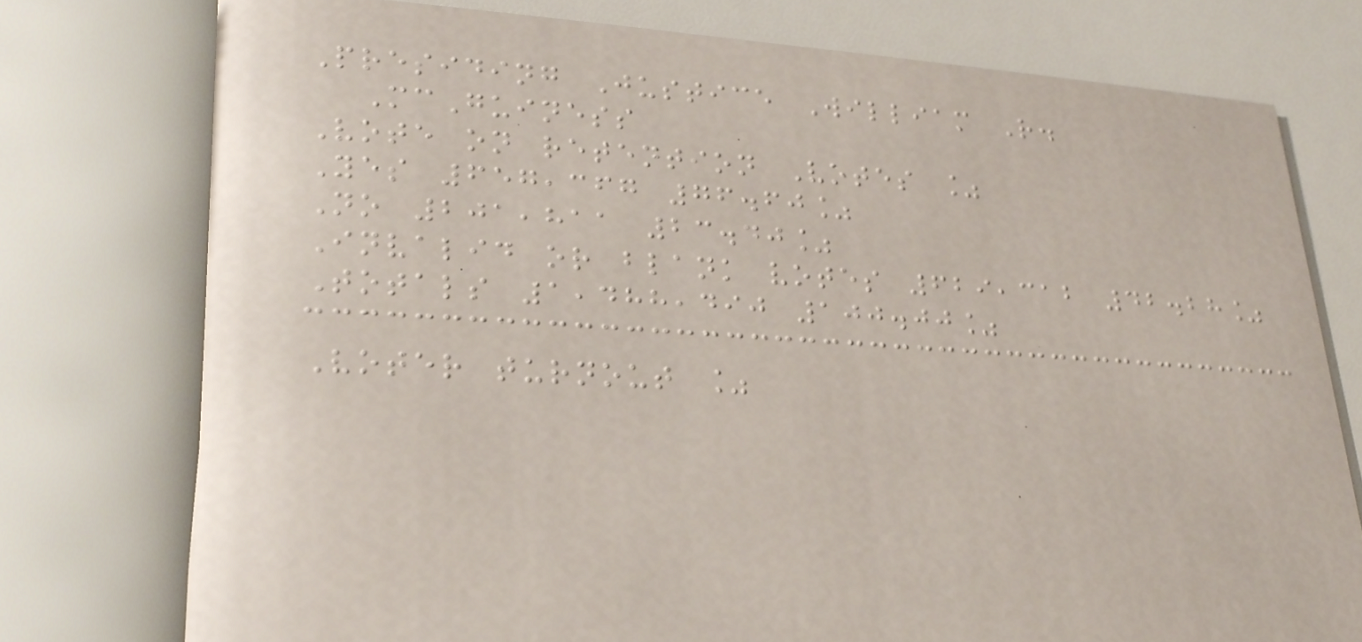Presiding Justice William R.
McGuiness
Vote on retention Votes %
Yes 657,367 76.60%
No 201,811 23.40%
Invalid or blank votes 629,312 42.28%
Totals 1,488,490 100.00%
Voter turnout %
